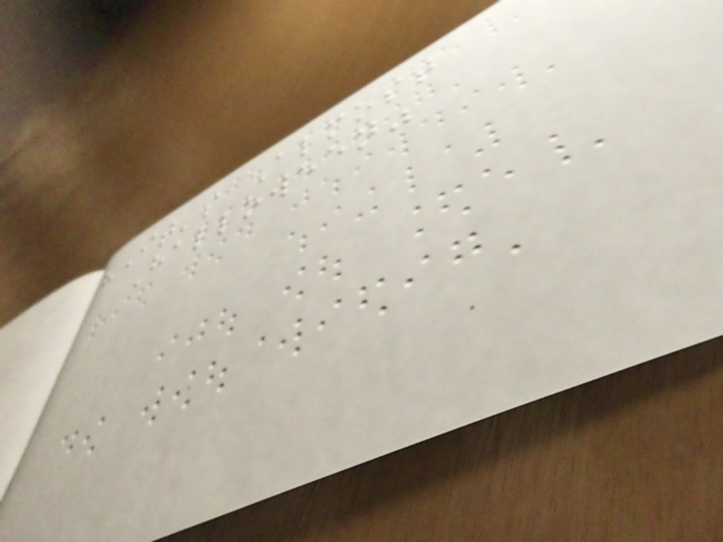"It's Almost
Halloween"
